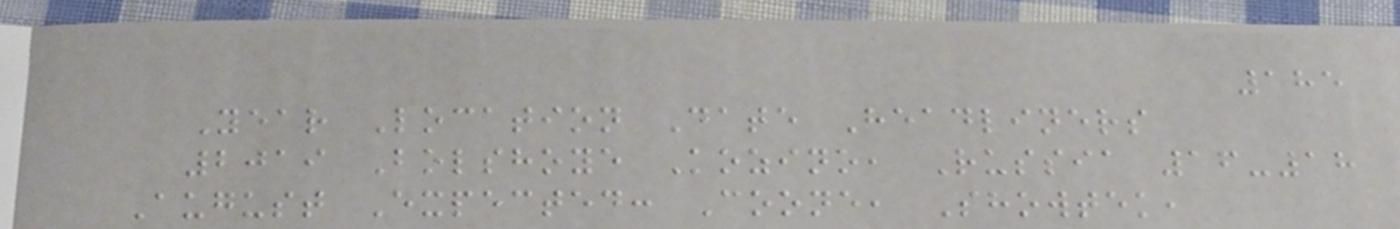185
Year Location Date Headliners
2019 Bolshoye Kozino, Russia 16-18
August Expected: Coone, Showtek,
